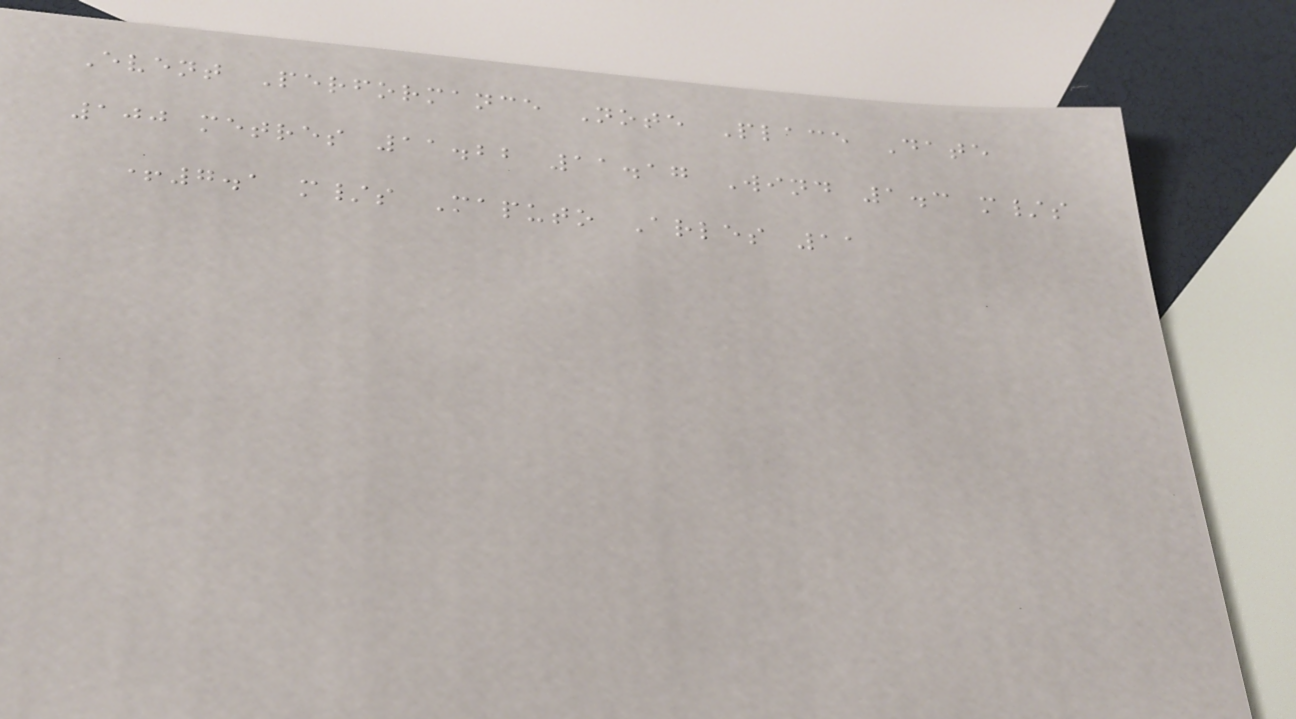Event Performance Note Place Date
100 metres 11.22 11.17 Wind 1.3 m/s
+7.1 m/s Maputo Arles 11
